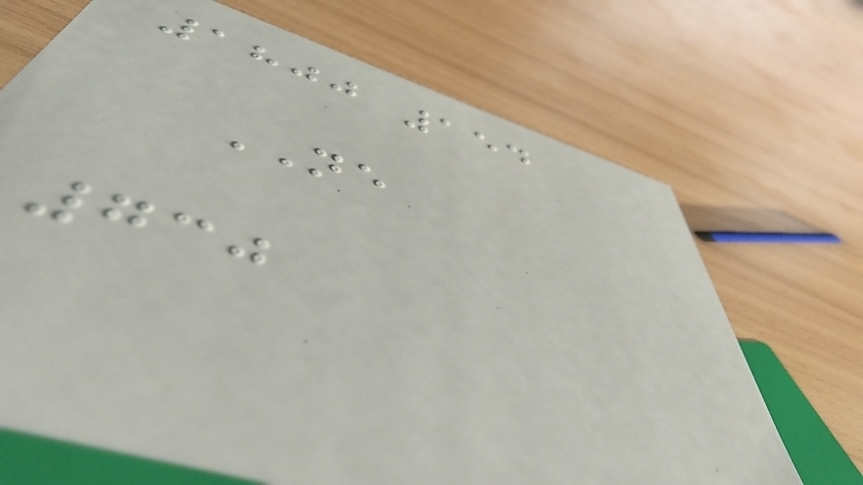1800 154
NE
730
